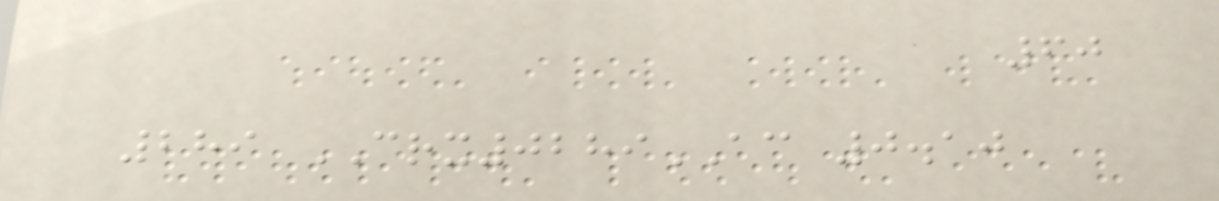60
289 CRX0289AC 0.10
